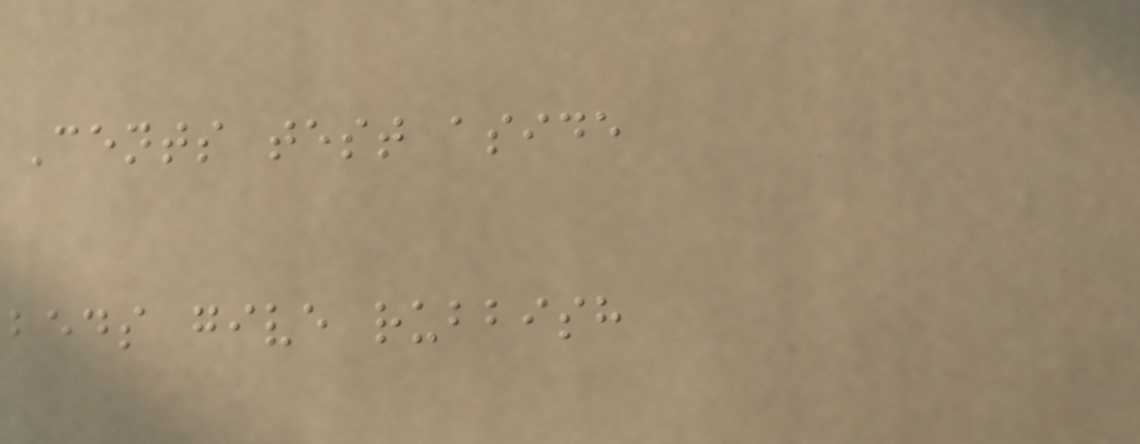Cents test aside
beds give rubbish
